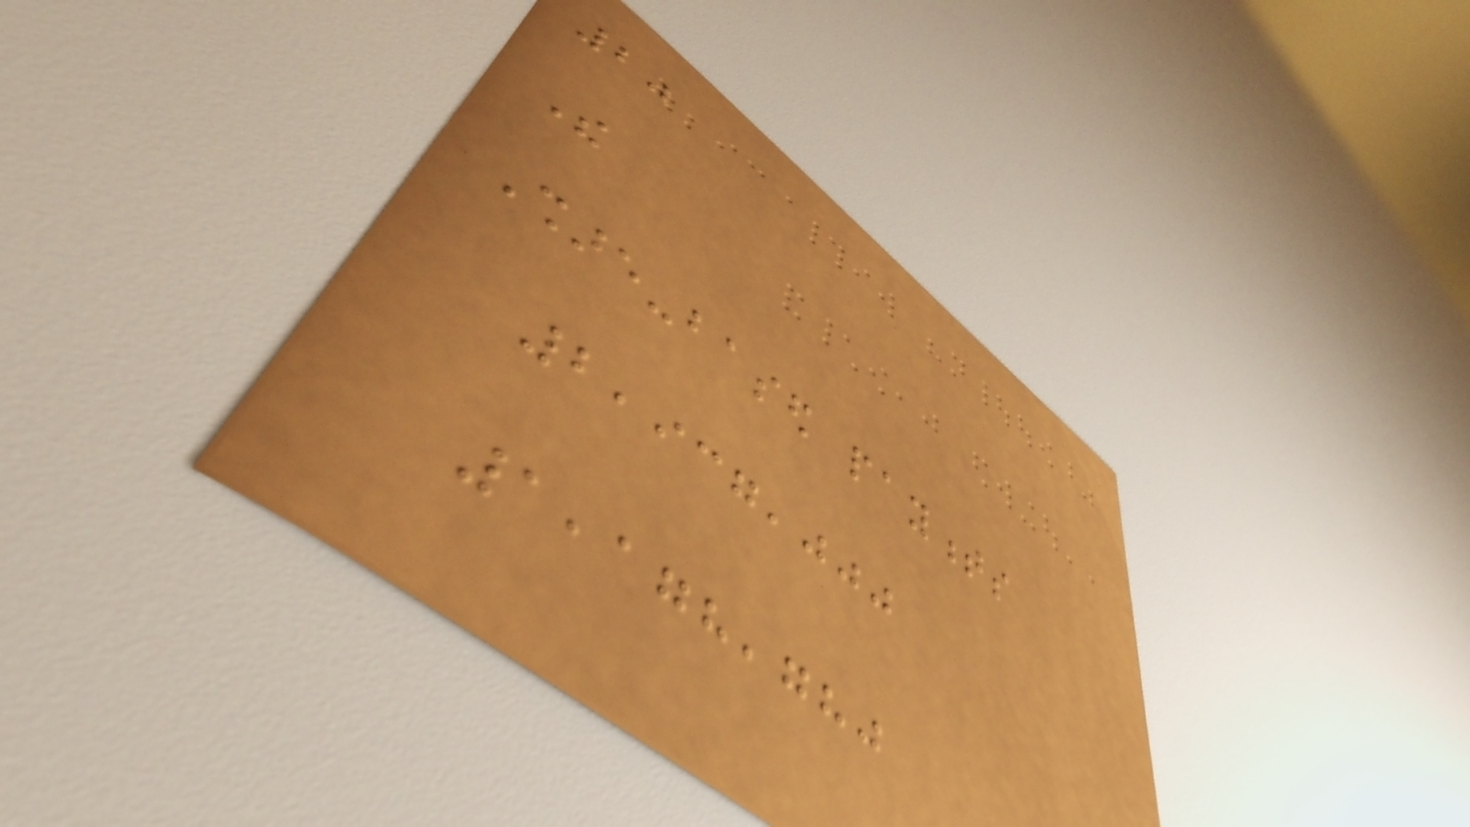20
The
Share-based payments
2,937,000
1,178,780
